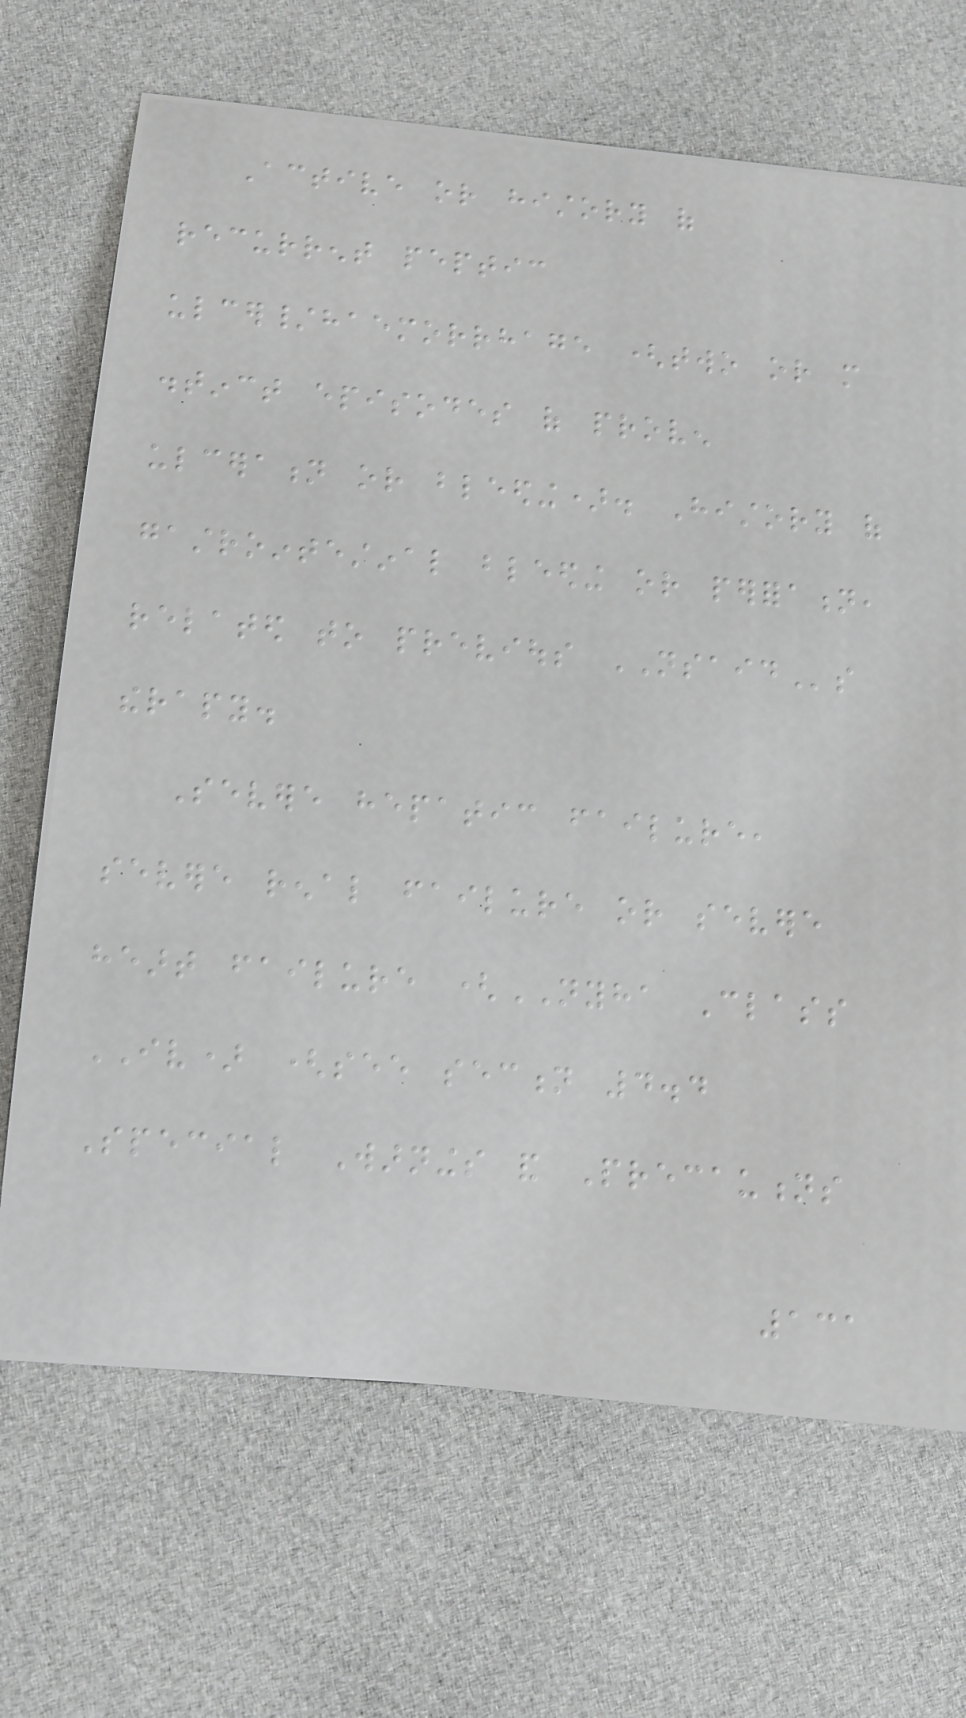Active or history of
recurrent peptic
ulcer/haemorrhage (two or more
distinct episodes of proven
ulceration or bleeding). History of
gastrointestinal bleeding or perforation,
related to previous NSAIDs
therapy.
Severe hepatic failure,
severe renal failure or severe
heart failure (NYHA Class
IV) (see section 4.4
Special Warnings and Precautions
131
